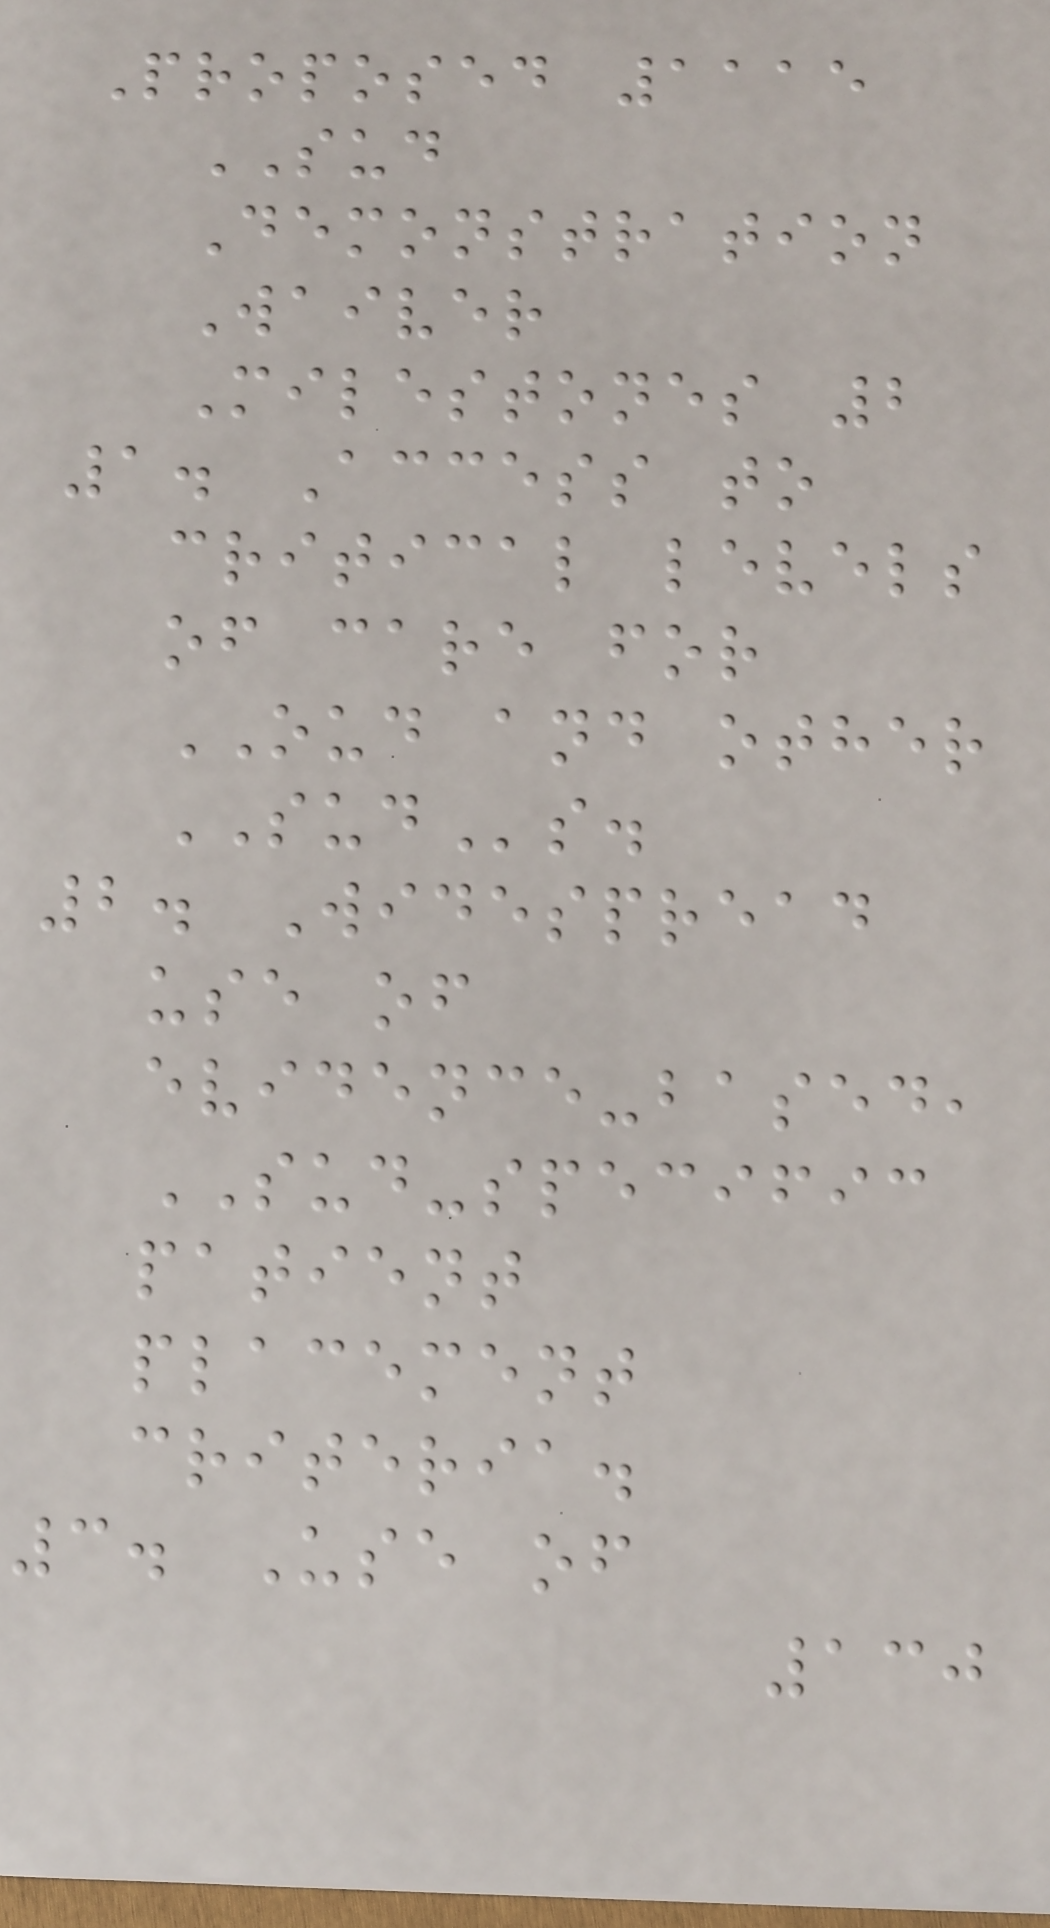Proposed 1115
SUD
Demonstration
Waiver
Milestones 2
1. Access to
critical levels
of care for
OUD and other
SUDs.
2. Widespread
use of
evidence-based,
SUD-specific
patient
placement
criteria.
3. Use of
130
